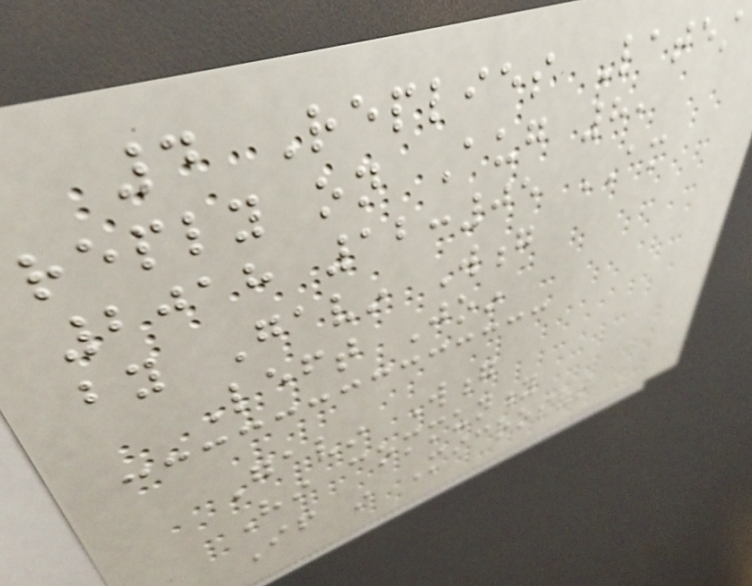4 Replies Latest
reply on Aug 8,
2018 12:05 AM
by Gavin Wong
Left Join
Gavin Wong
Hi community
If in Microsoft
